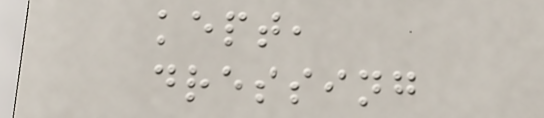kept,
dressing
